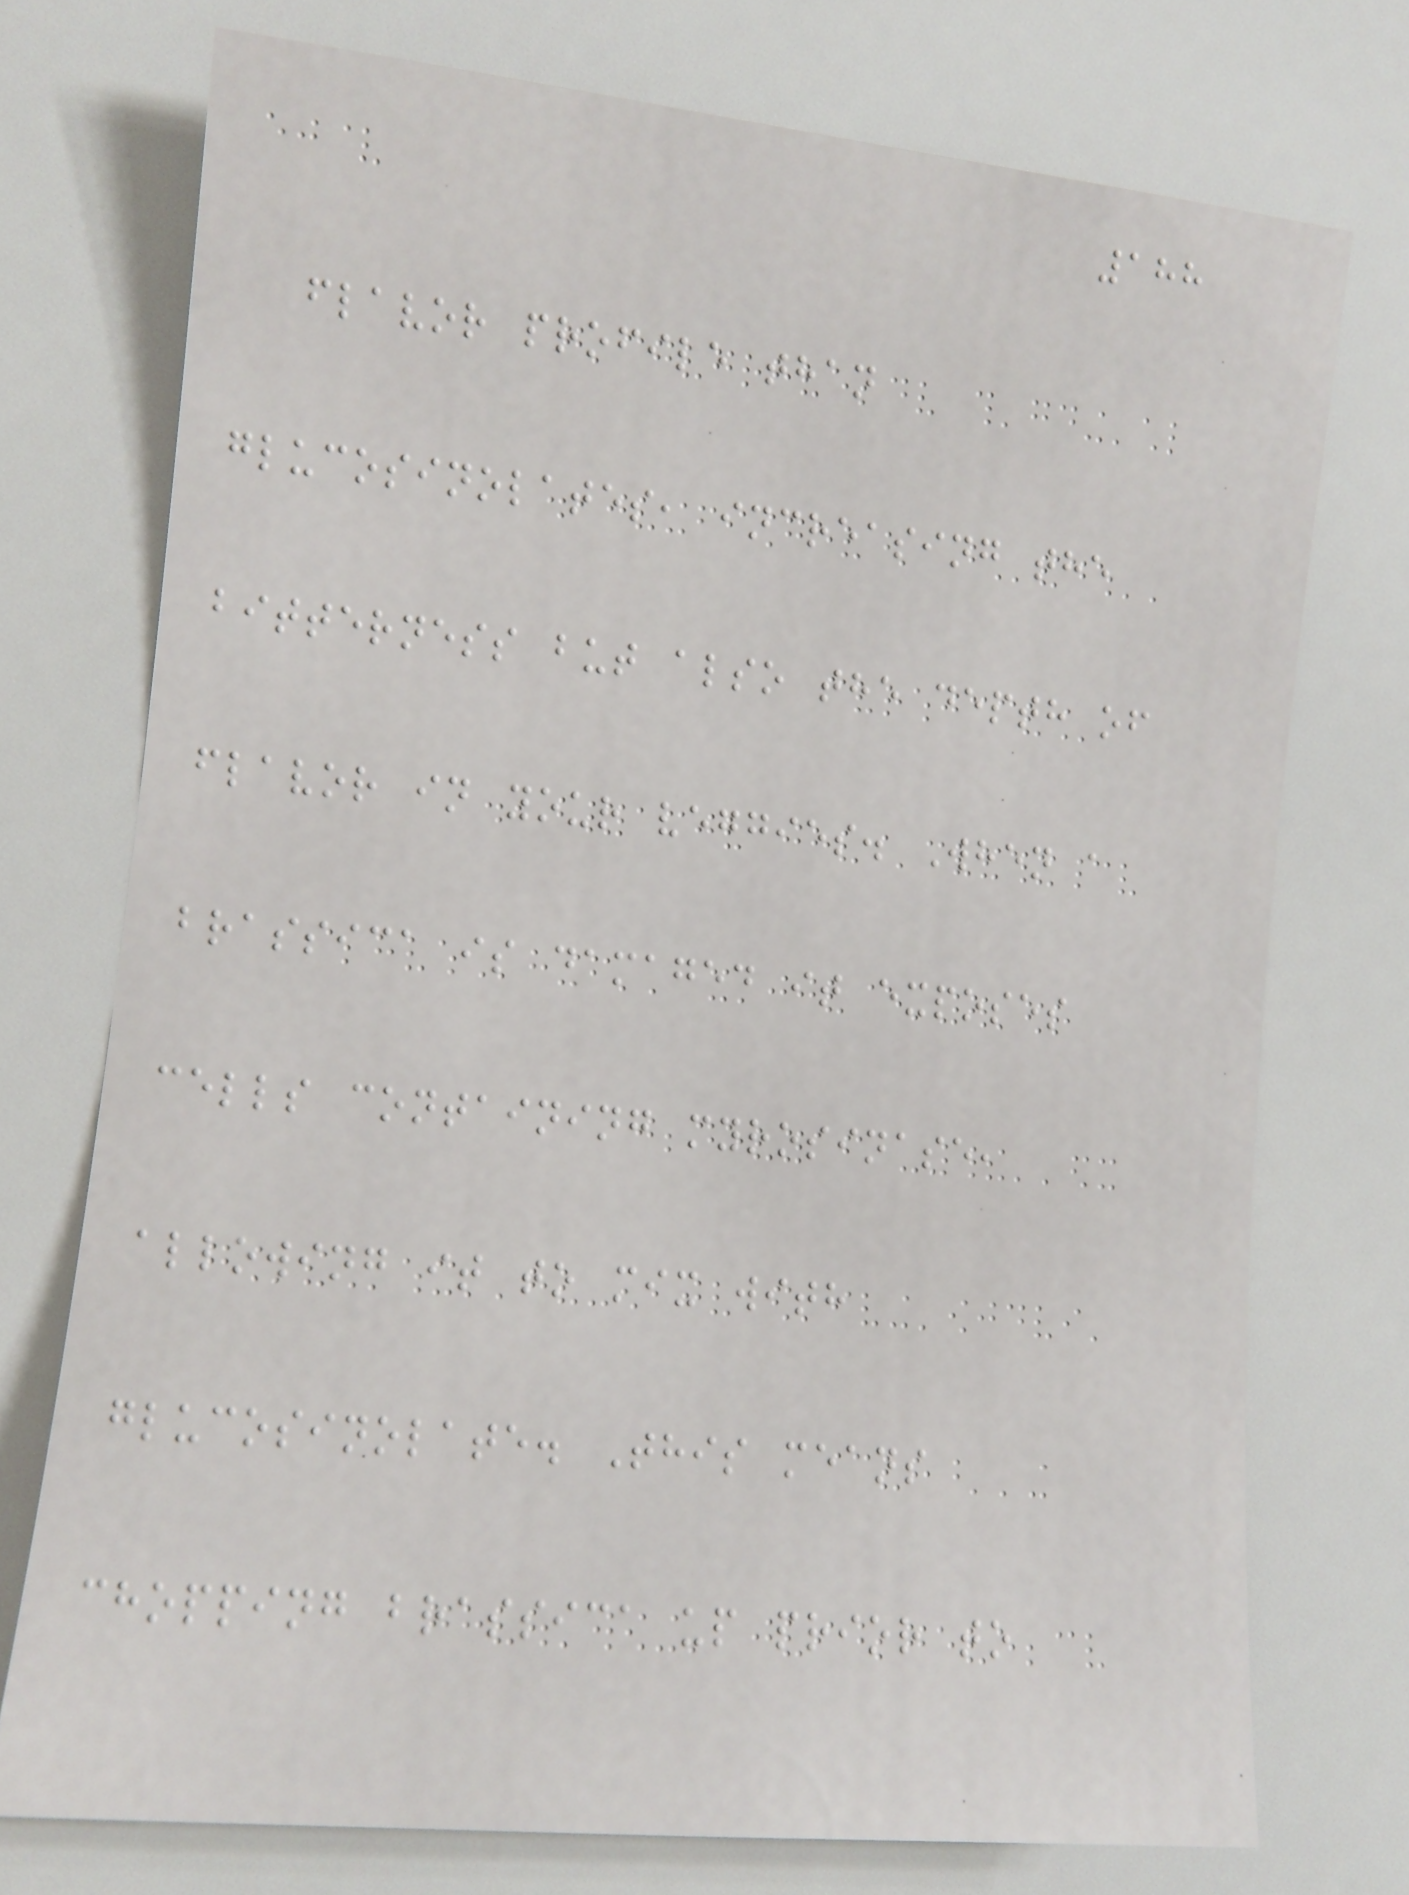188
flavor profile than
glucosinolates, increasing the
bitterness but also the depth of
flavor in your veggies. When a
brassica is damaged it exposes
cells containing myrosinase,
allowing it to mix with
glucosinolate. This means
chopping brassica up prior to
